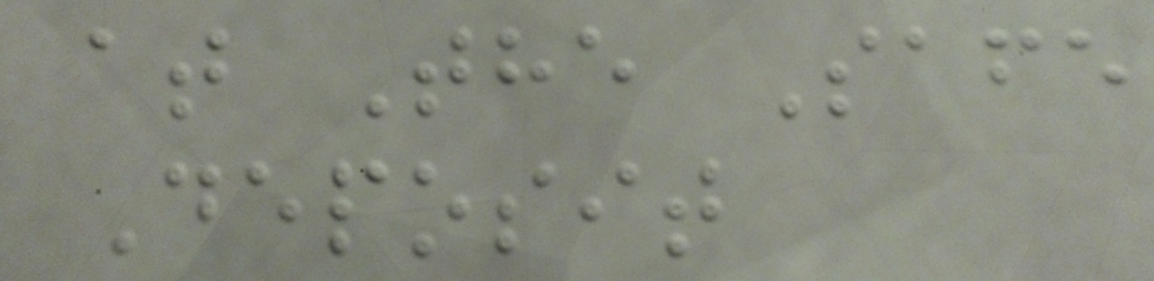at The Safe
Deposit
